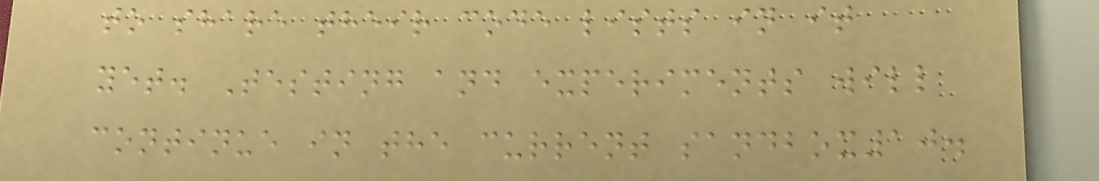to share their code lists in it
yet. Testing and experiments will
continue in the current sandbox10.
